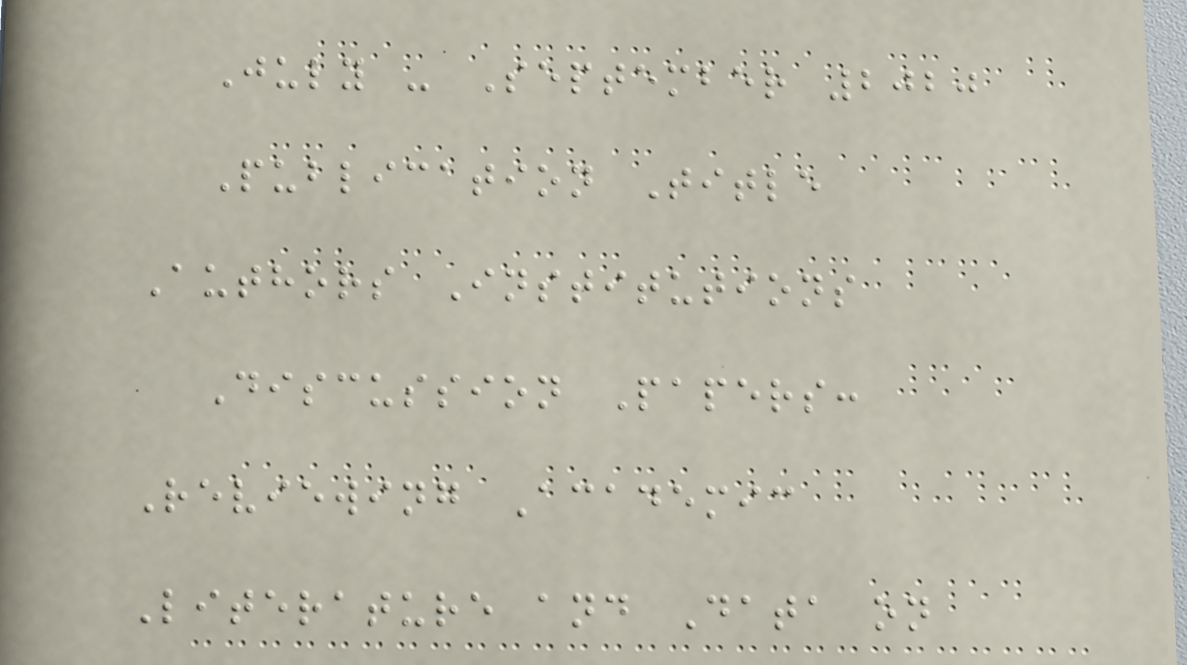July - September 2020
Publication Title
Authors Institutions
Discussion Papers:
Reviewing Academic
Literature and Data on
